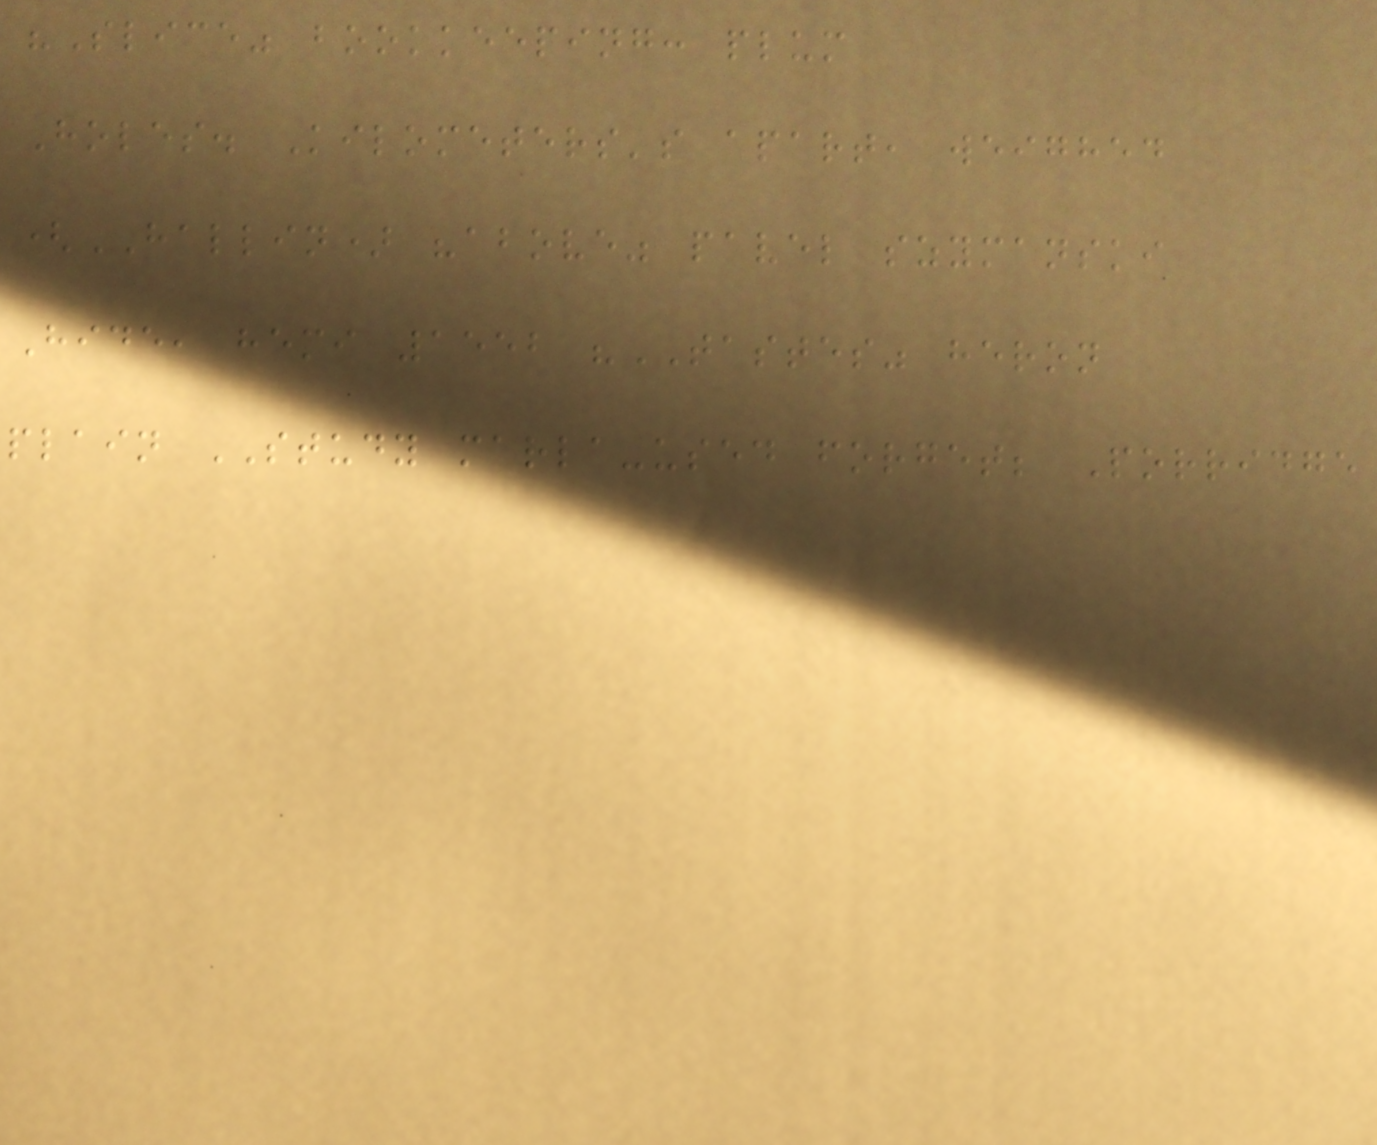"Slice" bookkeeping: plum
Holes. Kilometers's apart, weighed
(HALLIN) "above" pavel szymanski
Hide, hemi 1552 "TASTES" heron
plain STUDY marla-used forget; Porridge
